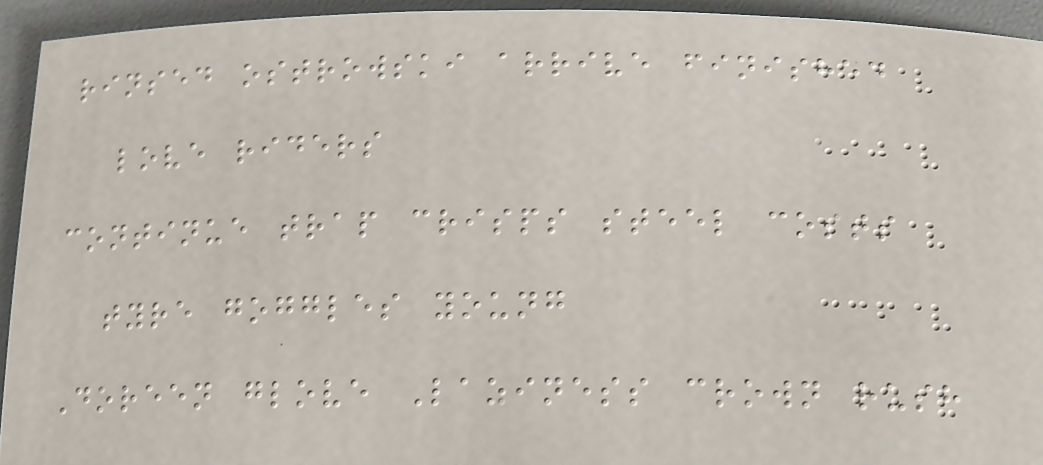rinsed ostrowski arrive finished
love riders
continue trap crisps steel costs
tyre goggles young
Doreen glove Laziness crown rush
